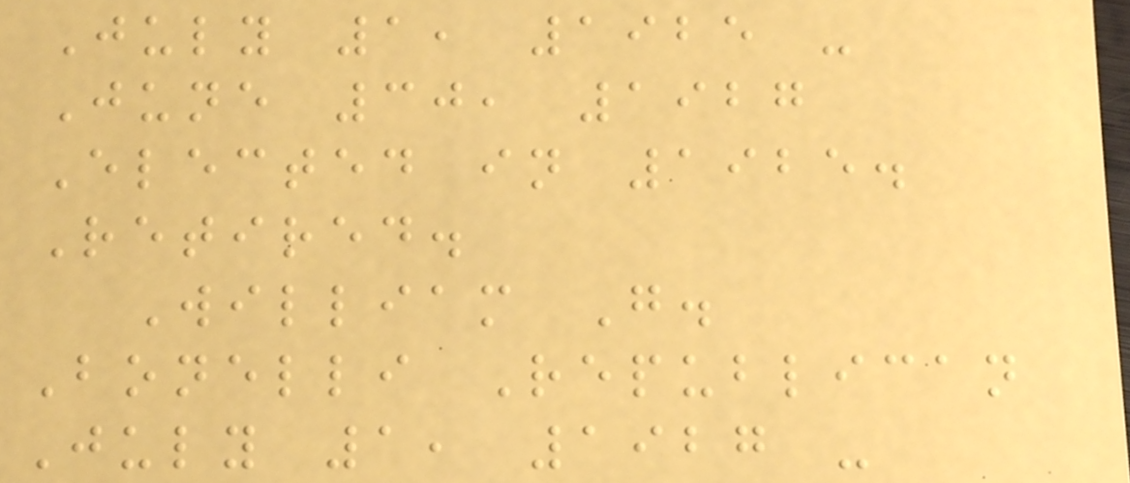July 1, 1925 -
June 30, 1927
Elected in 1925.
Retired.
William G.
Bonelli Republican
July 1, 1927 -
